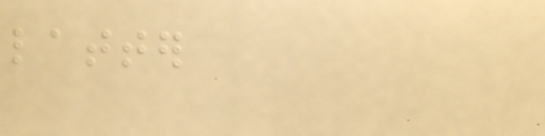latter
